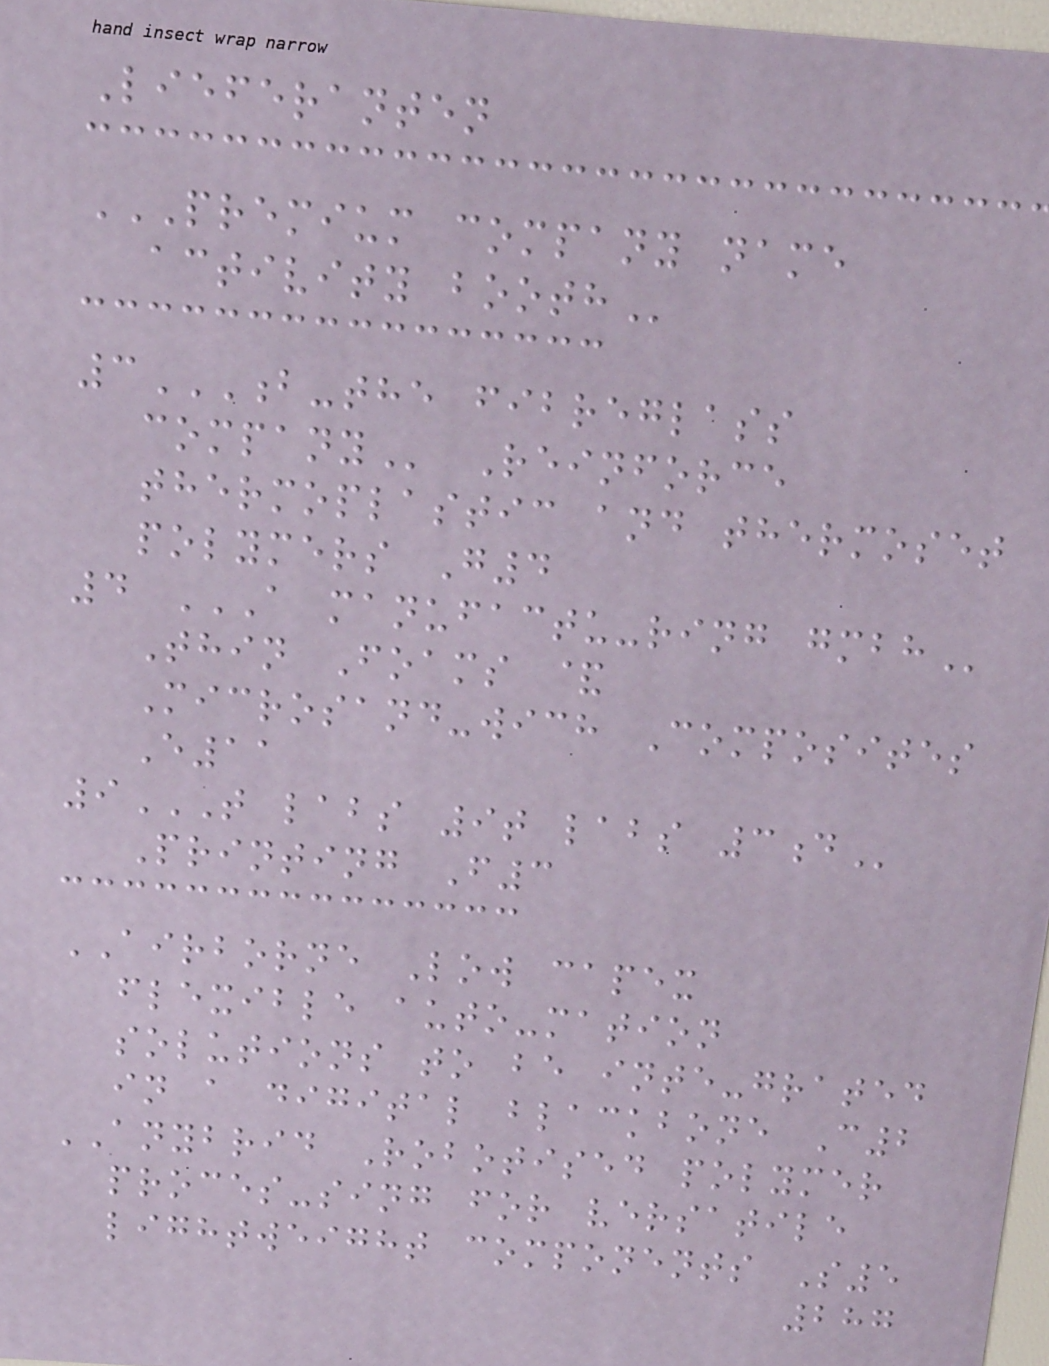Lieferanten
PREMIUM COMPANY NAME
ACTIVITY BOOTH
3B-THE FIBREGLASS
COMPANY Reinforce
thermoplastic and thermoset
polymers G4
4 A MANUFACTU-RING GMBH
Thin Foams &
Microsand-wich Composites
E11
9T LABS 9T LABS 3D
Printing F3
AIRBORNE Low capex
flexible auto-mation
solutions to be inte-grated
in a digital blackbone C2
ANYBRID Robotised polymer
proces-sing for versatile
lightweight components S5
287
